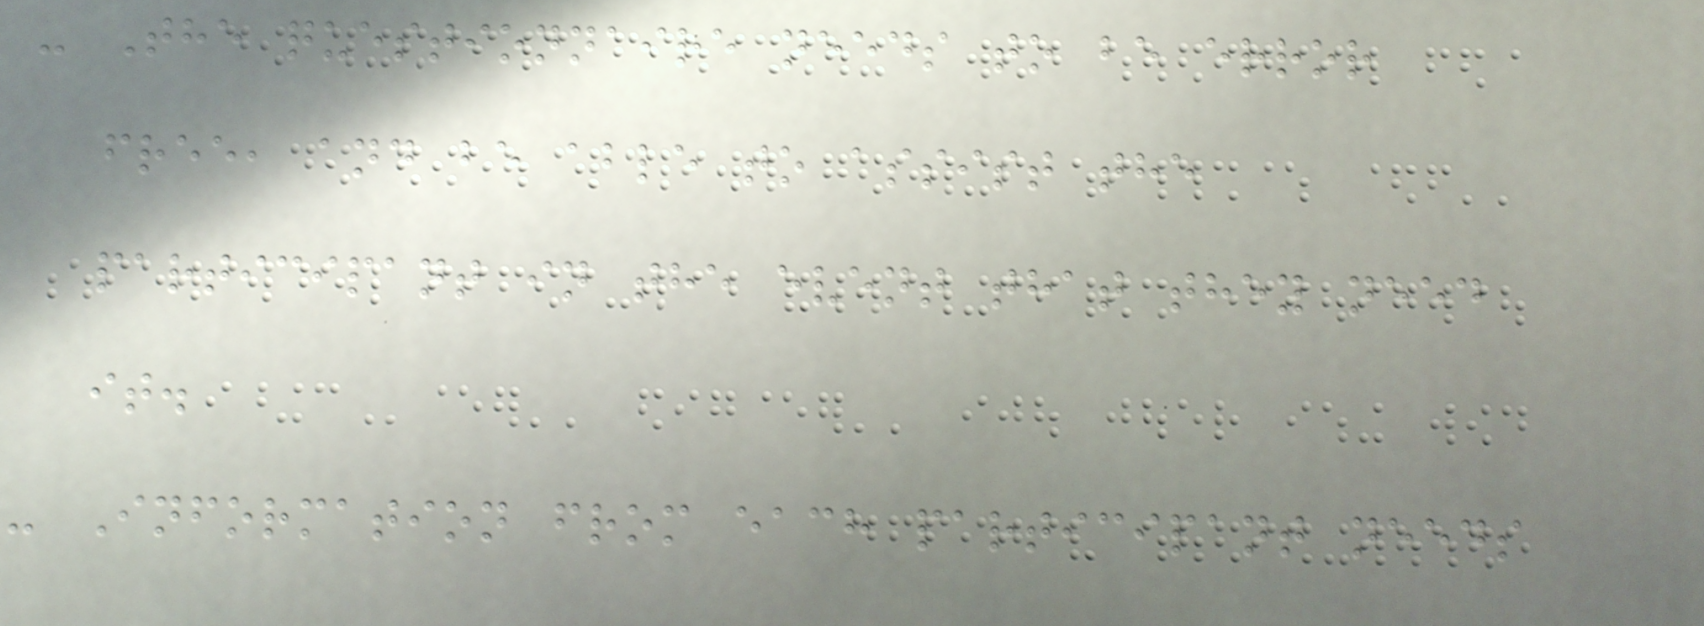- The questionnaire needs to be error
free, and be able to assist the
participant in the event that they need
it.
- Information from each participant needs
